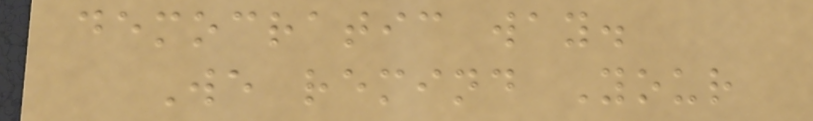democratic way.
We remind Your
